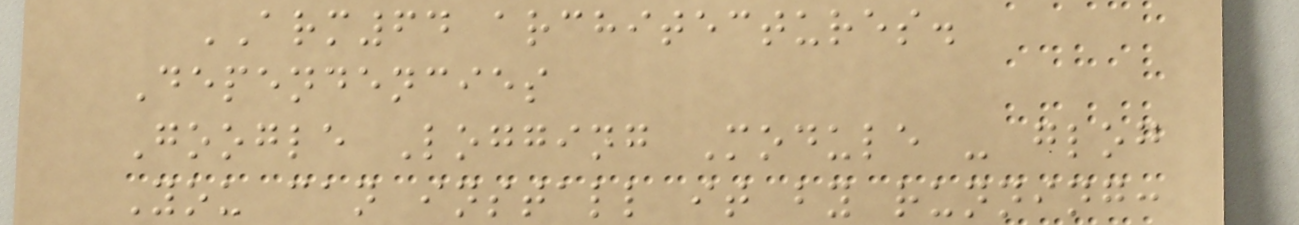ARM64 architectures.
Dependencies
Google Logging Module - glog
You can install it by running:
